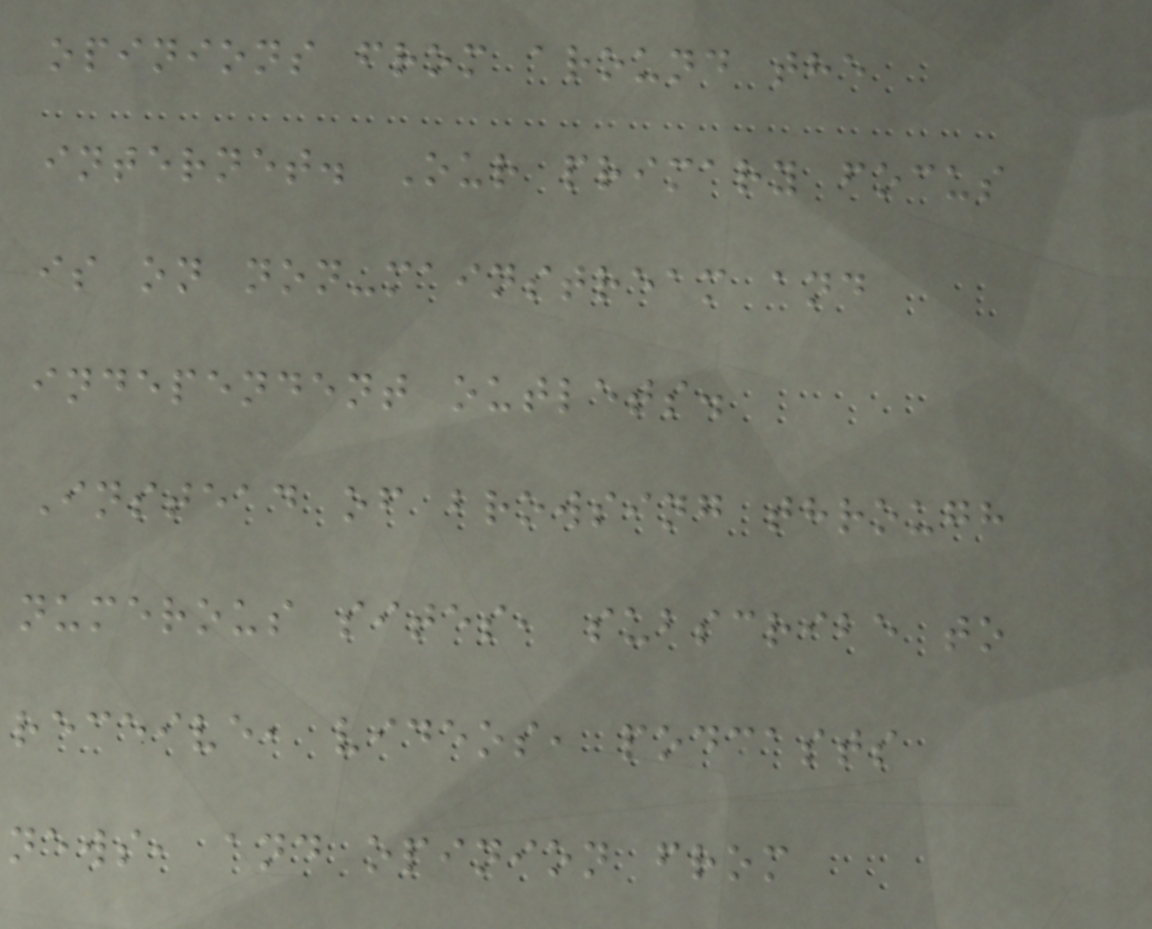opinions from around the
internet. Our primary focus
is on non-mainstream and
independent outlets.
Instead of browsing through
numerous sites, subscribe to
receive, videos, podcasts
news, and opinion from
